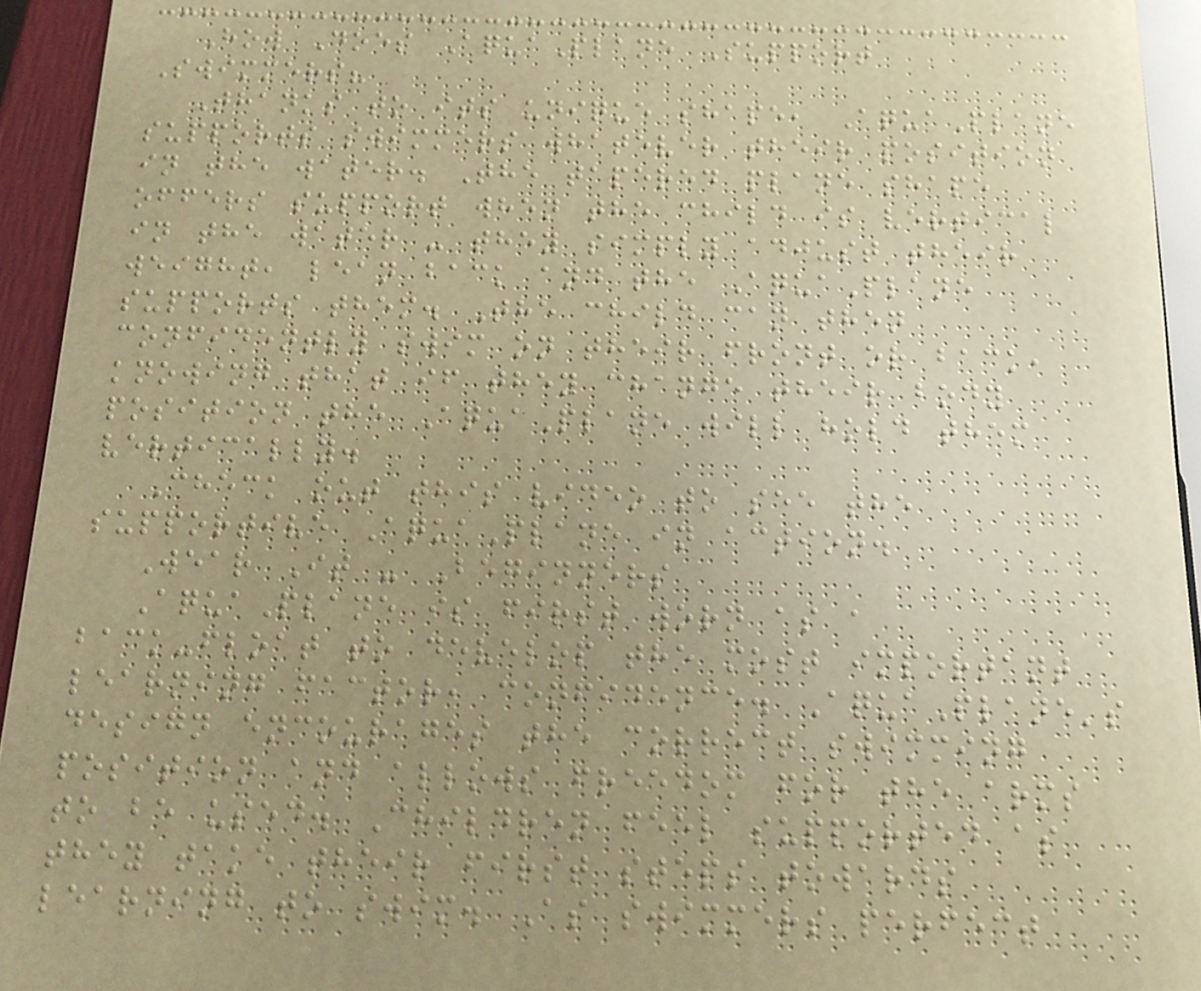How Does AquaPlane Support
Swimmers?
Thanks to its unique shape, AquaPlane
supports swimmers whatever their position
in the water. The tapered plane shape
offers support when the child is vertical
in the water - they simply adjust their
weight, lean back and the AquaPlane
supports them. The child can then
confidently swim on their front or back,
knowing that if they change their body
position the AquaPlane will hold them
vertically.
Check out this video to see the
supportive AquaPlane in action.
Wear It - Beginners
AquaPlane is first worn as a
back-float to develop the most important
learning factor, confidence. AquaPlane's
design encourages the correct swimming
position and allows freedom for the arms
to be used. Children feel supported as
they take their first steps towards
learning to swim. As swimmers perfect
